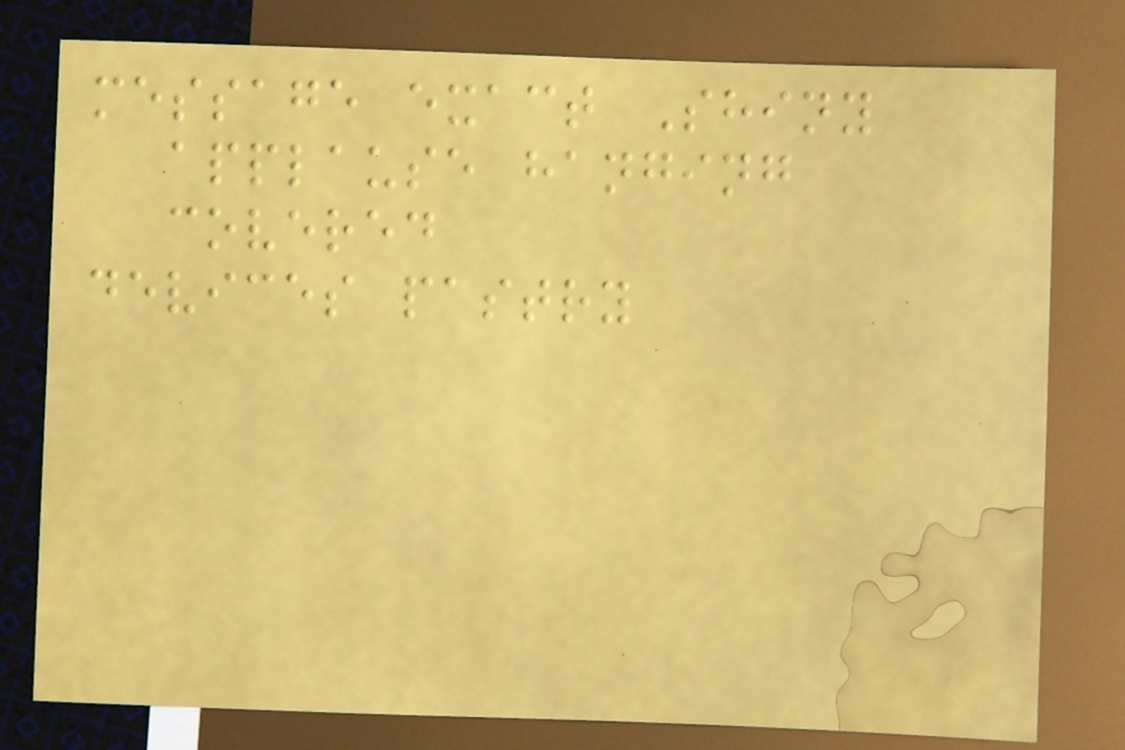message exact Shiny
applause hanging
covered
devices pastry
